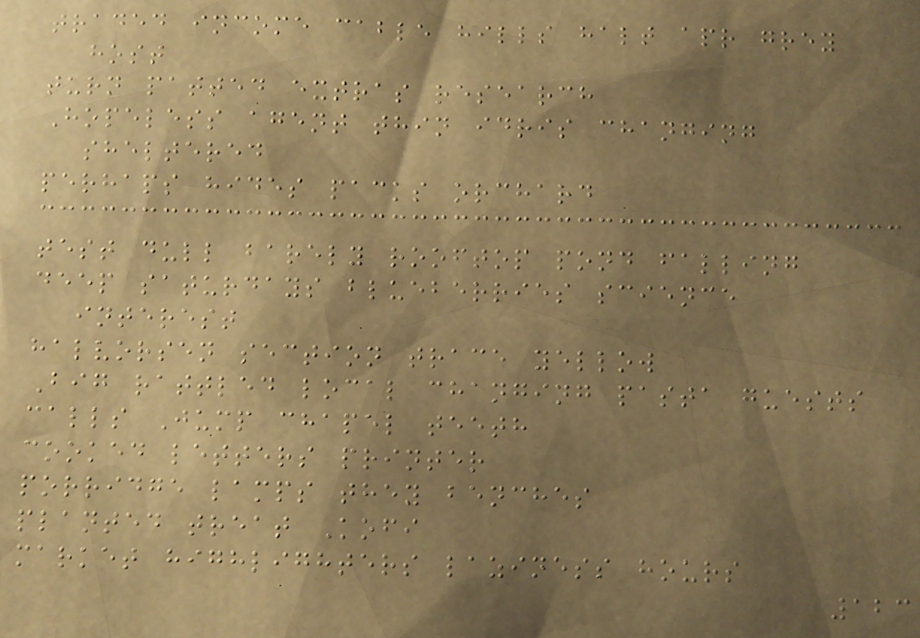traded income cable hills halt apr grey
host
turn patted extras research
Hopeless agent thin idris changing
sheltered
perhaps hides packs orchard
test dull barely rooftop pond falling
deep saturdays blueberries science
interest
halvorsen section trace yellow
Big rattled local changing pasta guests
calls Jump chapel teeth
cooked letters printer
porridge lamps they benches
planted treat Kofi
market highlighters laziness hours
123
